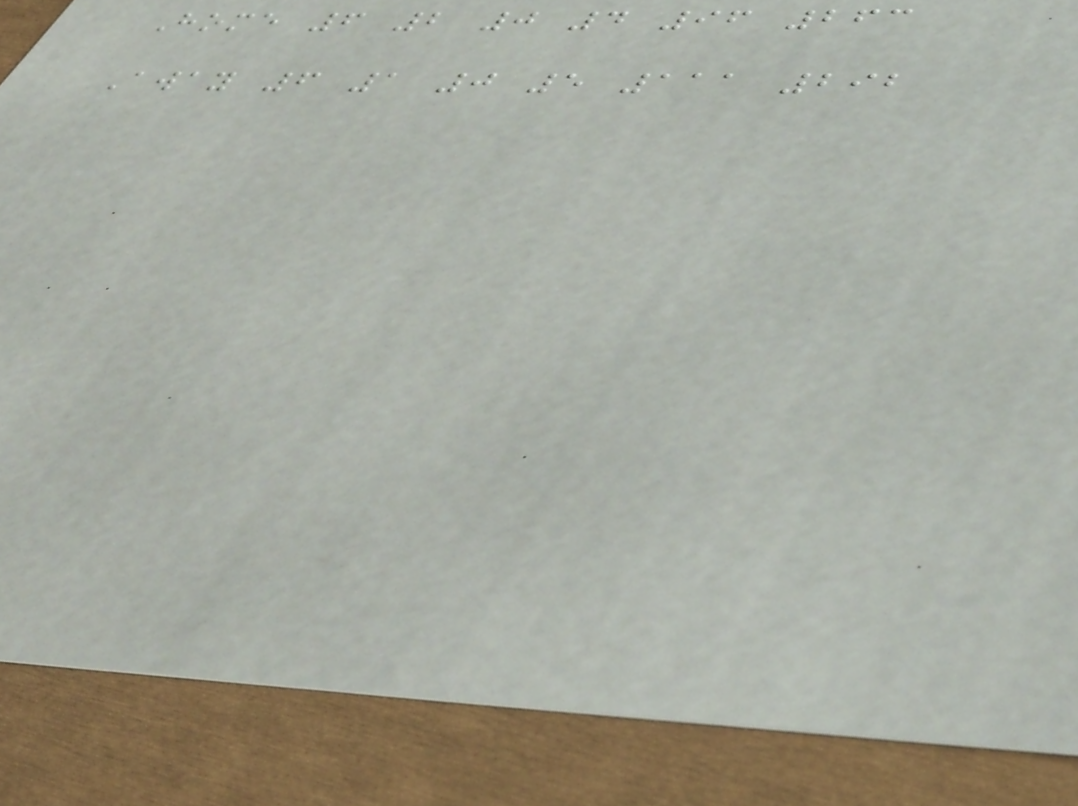Home 6 2 0 4 96 263
Away 6 1 0 5 111 292
